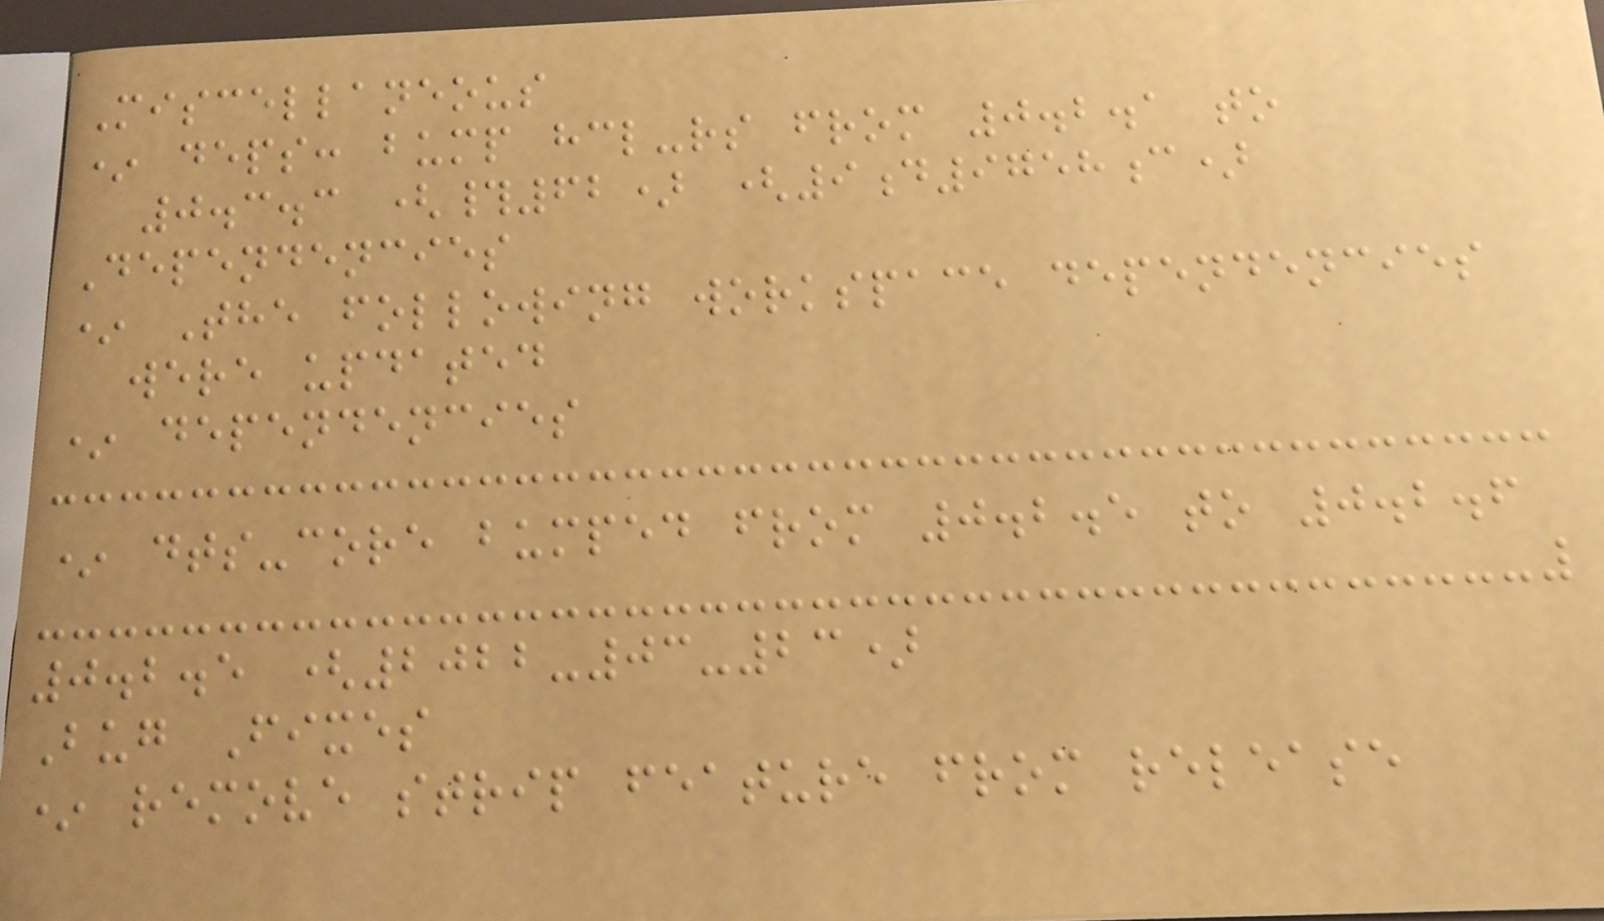Miscellaneous
* deps: bump hcl-rs from 0.2.1 to
0.3.3 (#62) (9d9758c)
Dependencies
* The following workspace dependencies
were updated
* dependencies
* dts-core bumped from 0.2.5 to 0.2.6
0.2.5 (2022-03-23)
Bug Fixes
* remove strip feature from release
